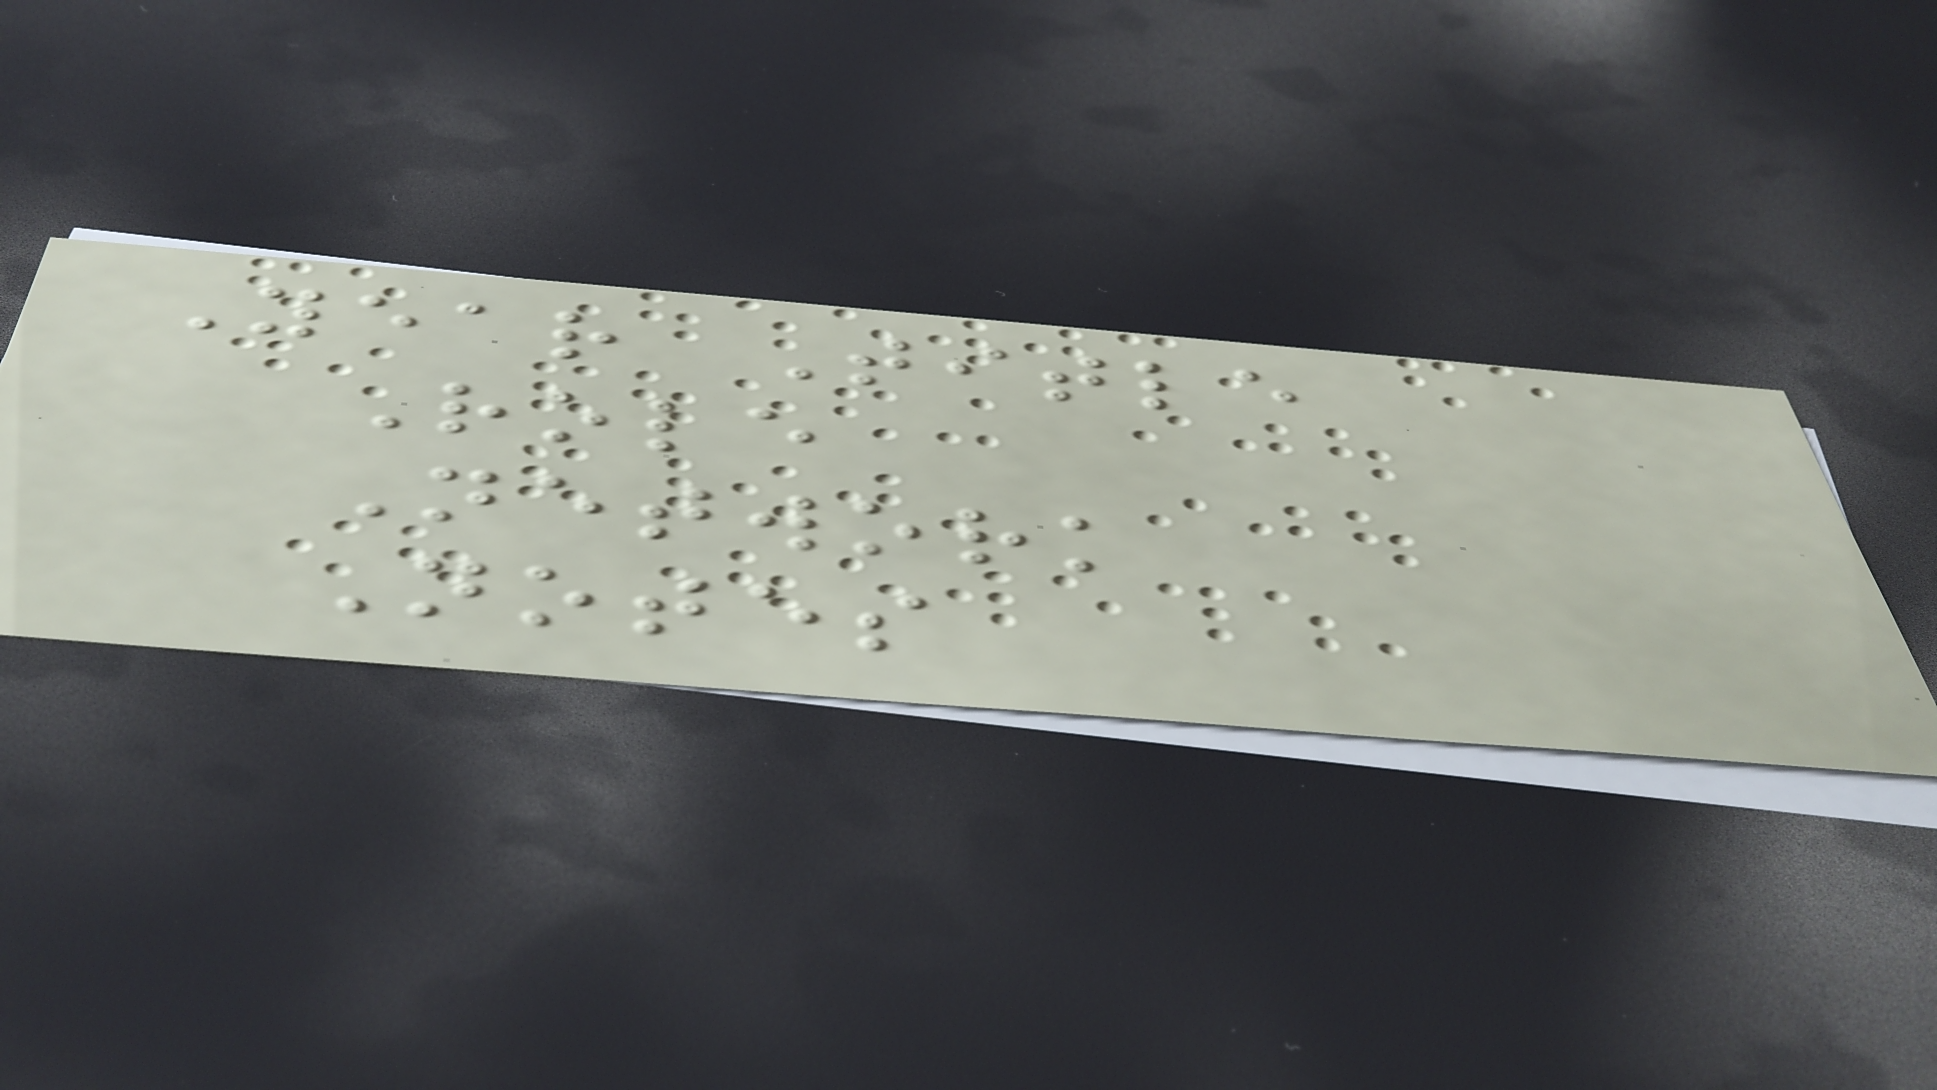Year Title
Role
Network
Notes
